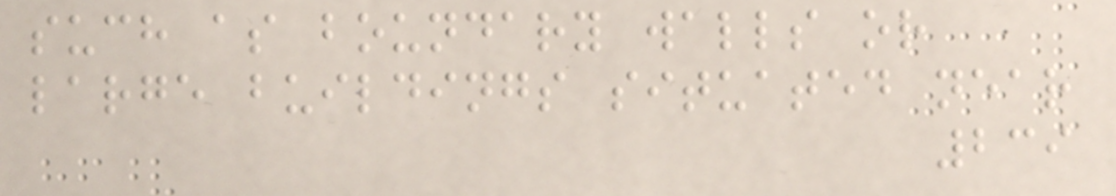such as boundary walls or
large buildings situated near
239
